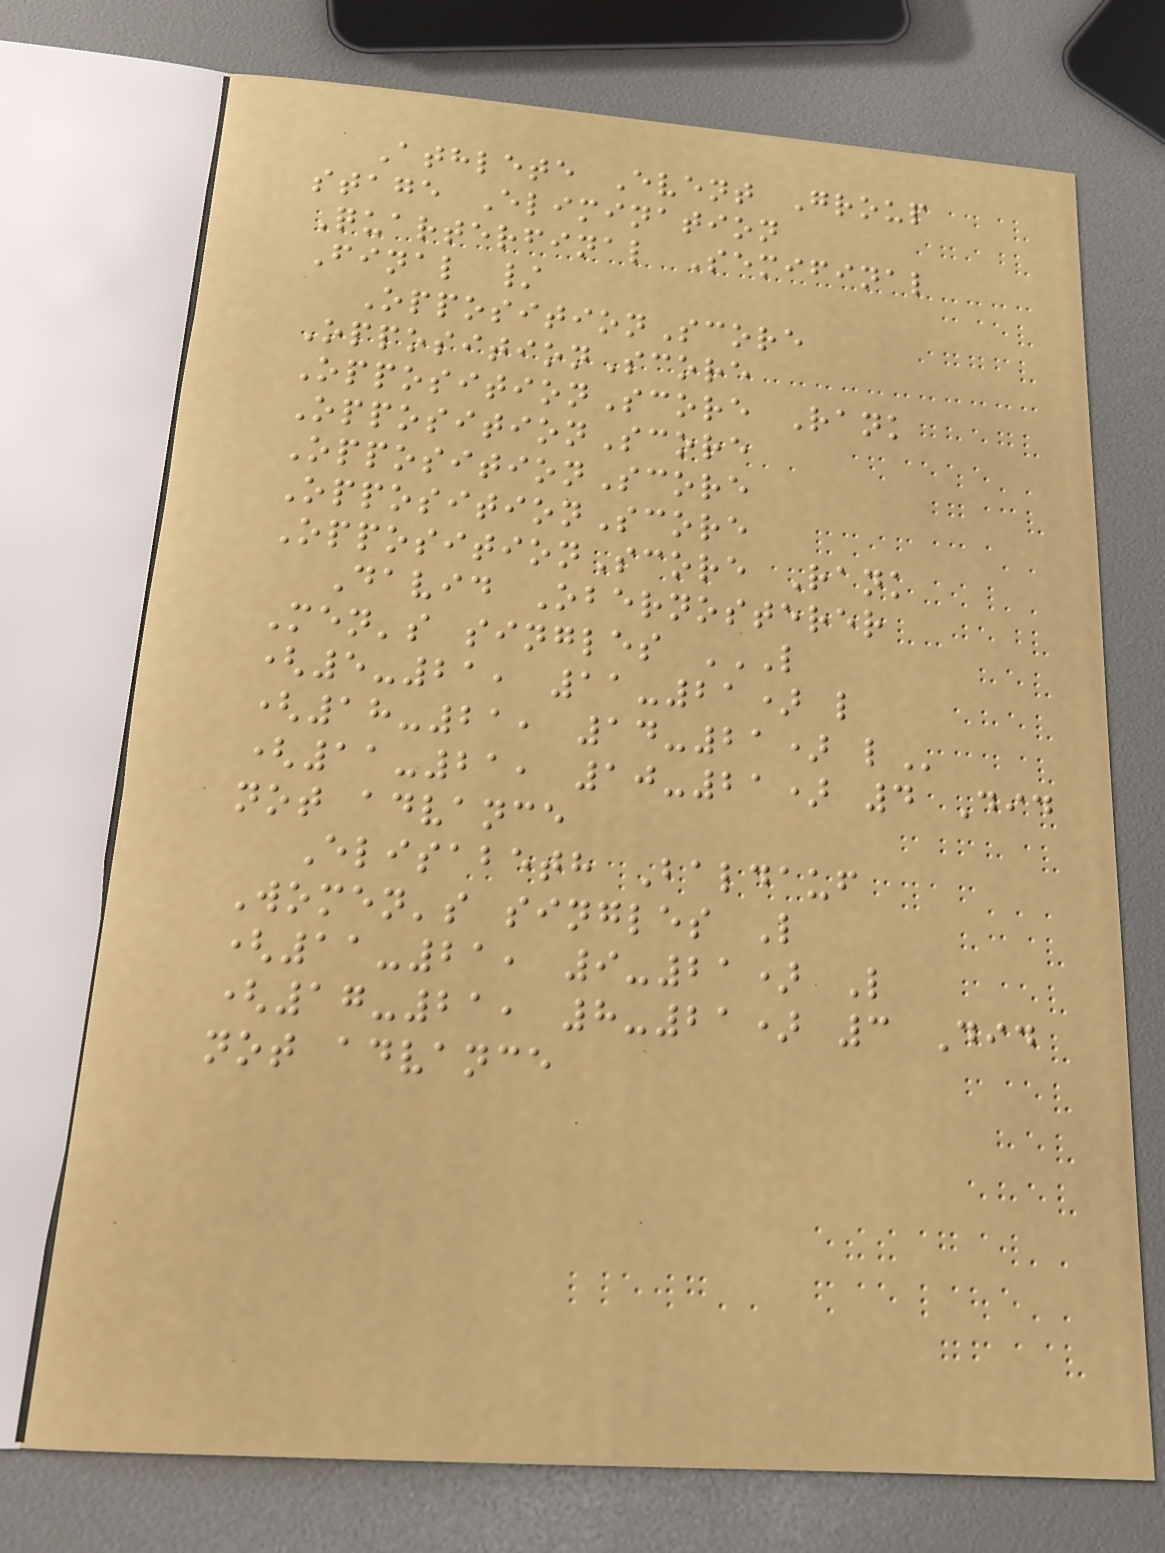Athlete Event Group
stage Elimination
Quarterfinal Semifinal
Final /
OppositionScore
OppositionScore
OppositionScore Rank
OppositionScore
OppositionScore
OppositionScore
OppositionScore Rank
David Obernosterer
Men's singles L
(5-21, 11-21) L
(18-21, 14-21) L
(11-21, 10-21) 4 Did
not advance
Elisabeth Baldauf
Women's singles L
(11-21, 9-21) L
(17-21, 8-21) 3 Did
not advance
